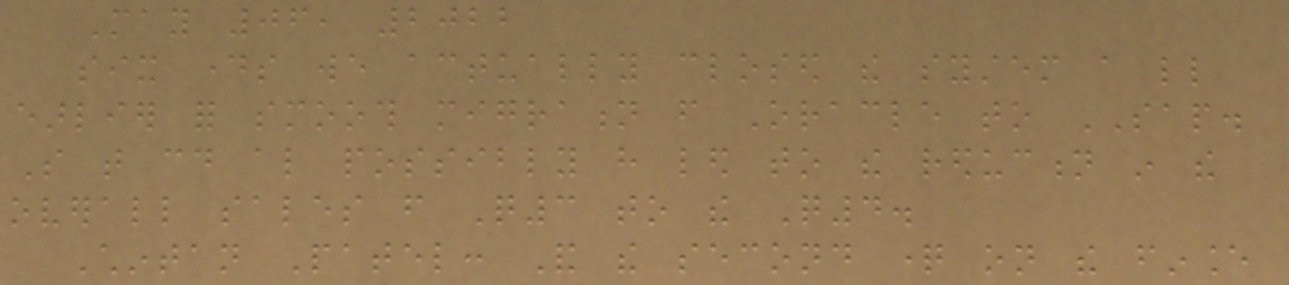May 06, 2022
six days we actually closed the system a little
earlier for smooth migration from Oracle to SAP.
So that could also possibly have led to the reduction in the
overall sales from Q3 to the Q4.
Chintan Patel: And the second question on the finance
